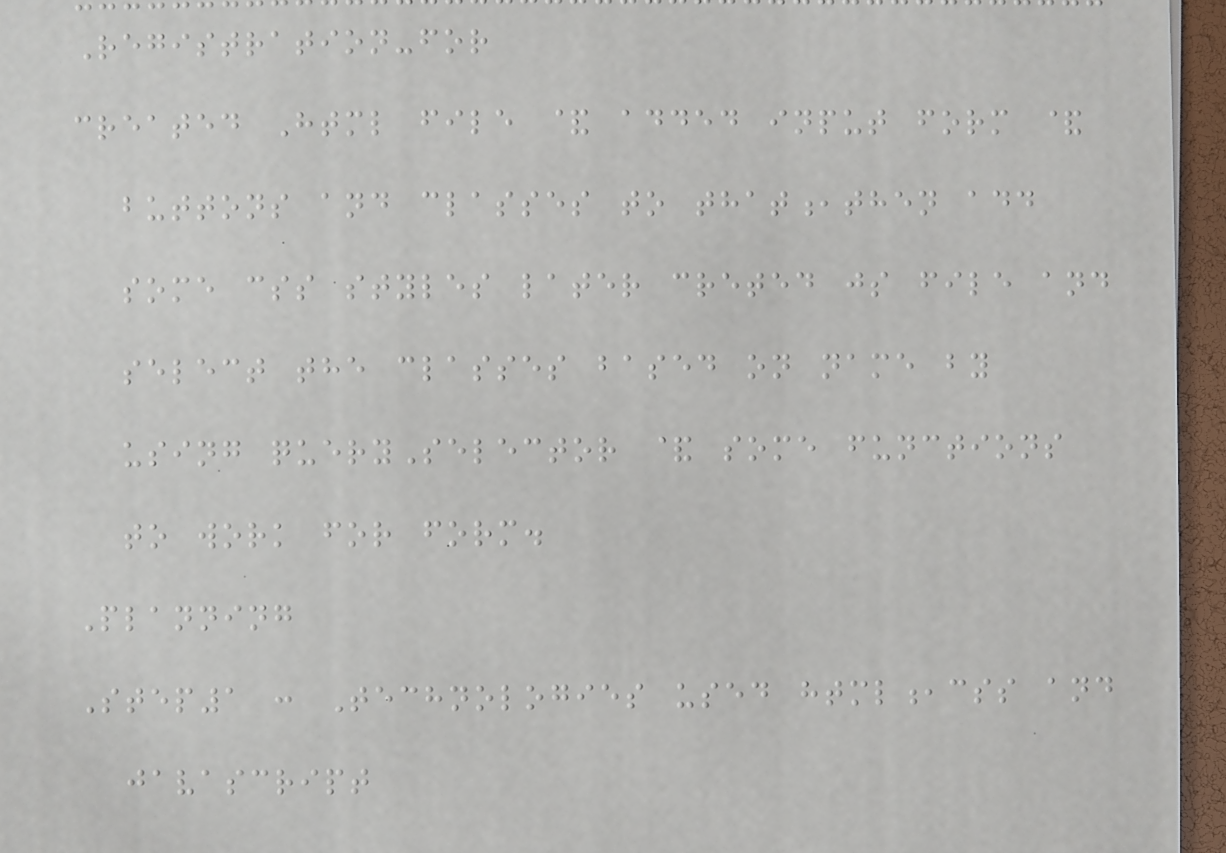Registration-for
created Html file & added input form &
buttons and classes to that,then add
some css styles later creted js file and
select the classes based on name by
using querySelector & some functions
to work for form.
Planning
Step1 : Technologies used html,css and
javascript
